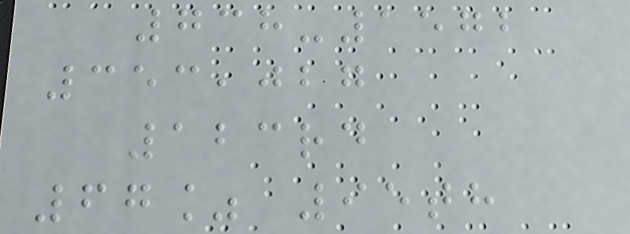738-1572
353,027
123rd
67% 95th
